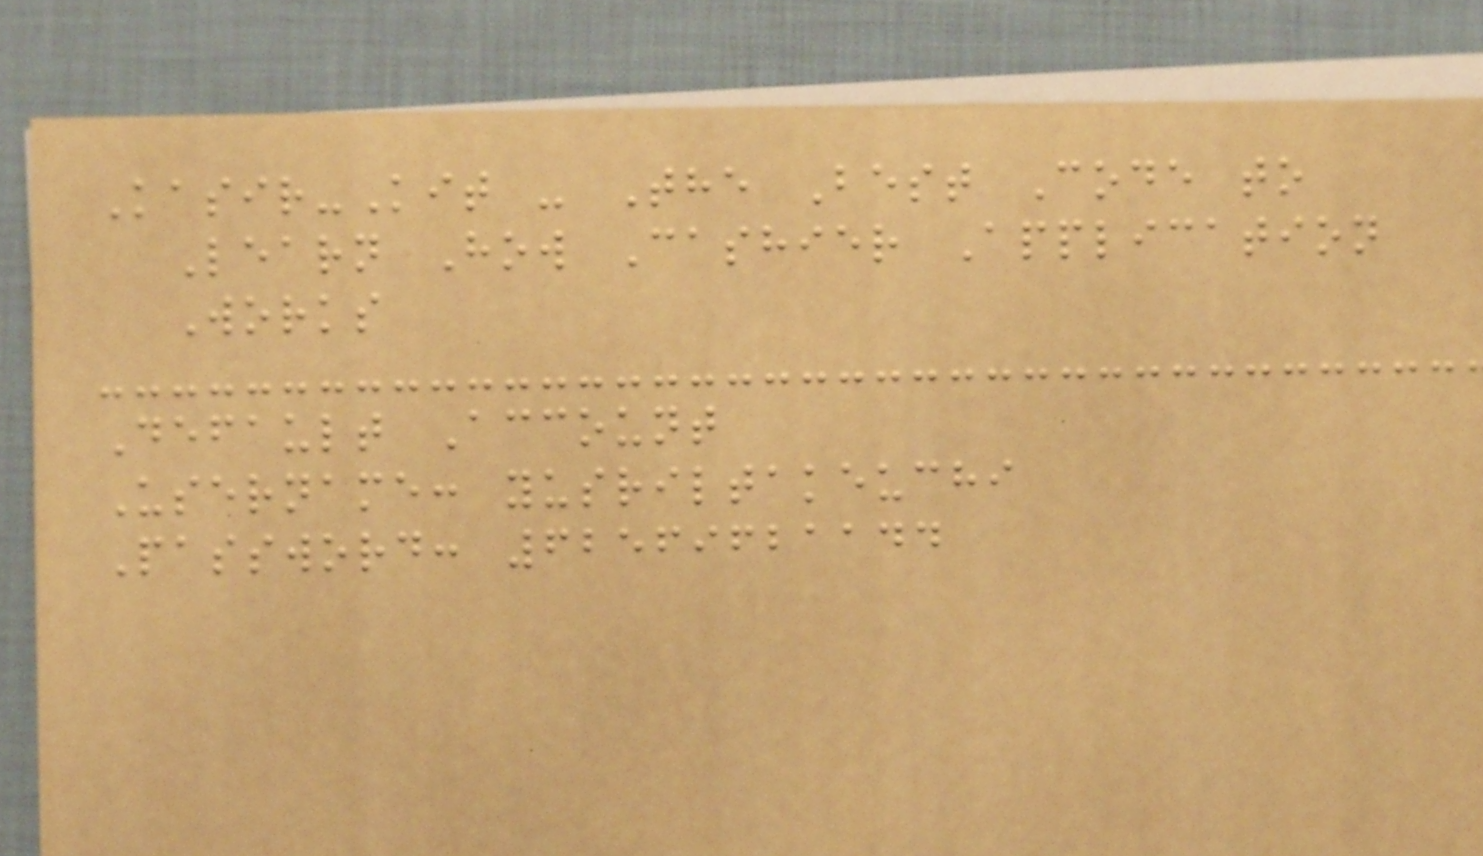Kasir-Kit - The Best Code to
Learn How Cashier Application
Works
Default Account
Username: yusriltakeuchi
Password: 62569621144
